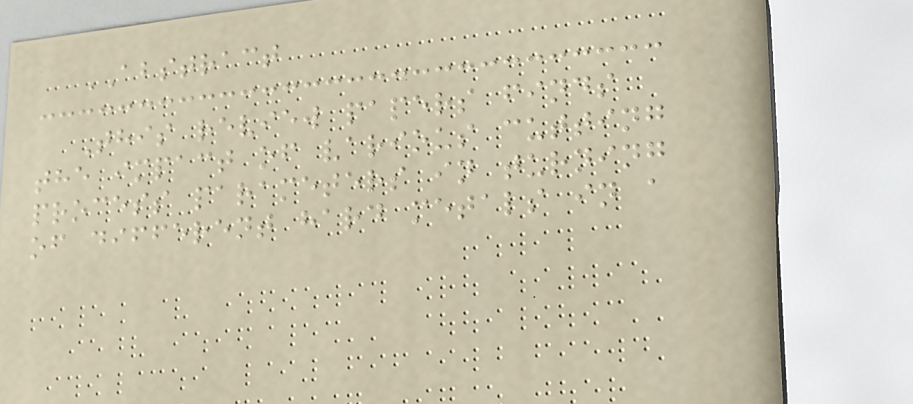ABSTRACT
This review papers finds
the impact of various cutting
process parameters in turning
of different hard metals in a
